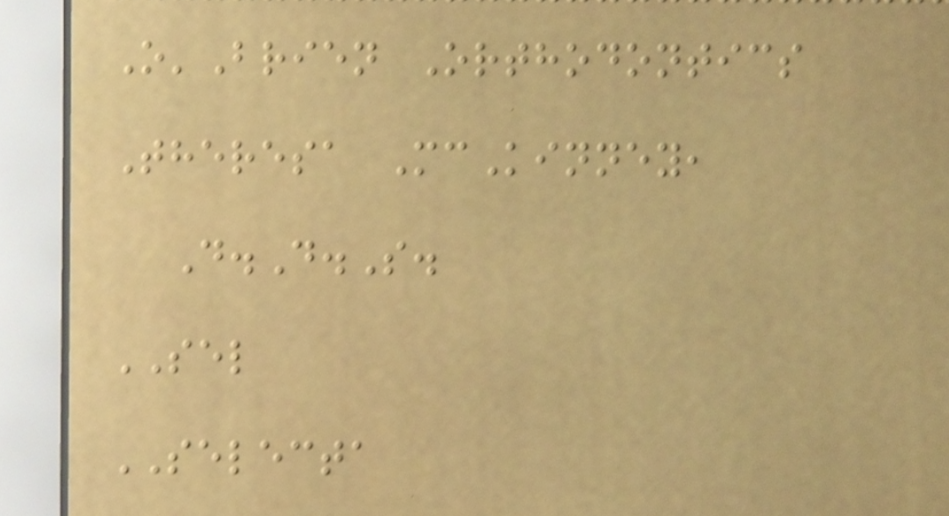O'Brien Orthodontics
Theresa McKinney,
D.D.S.
SEL
SELECTA
